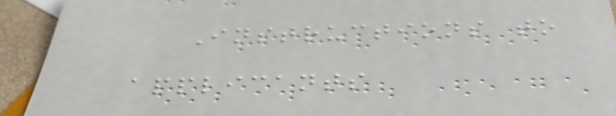Instructions to
applicants
